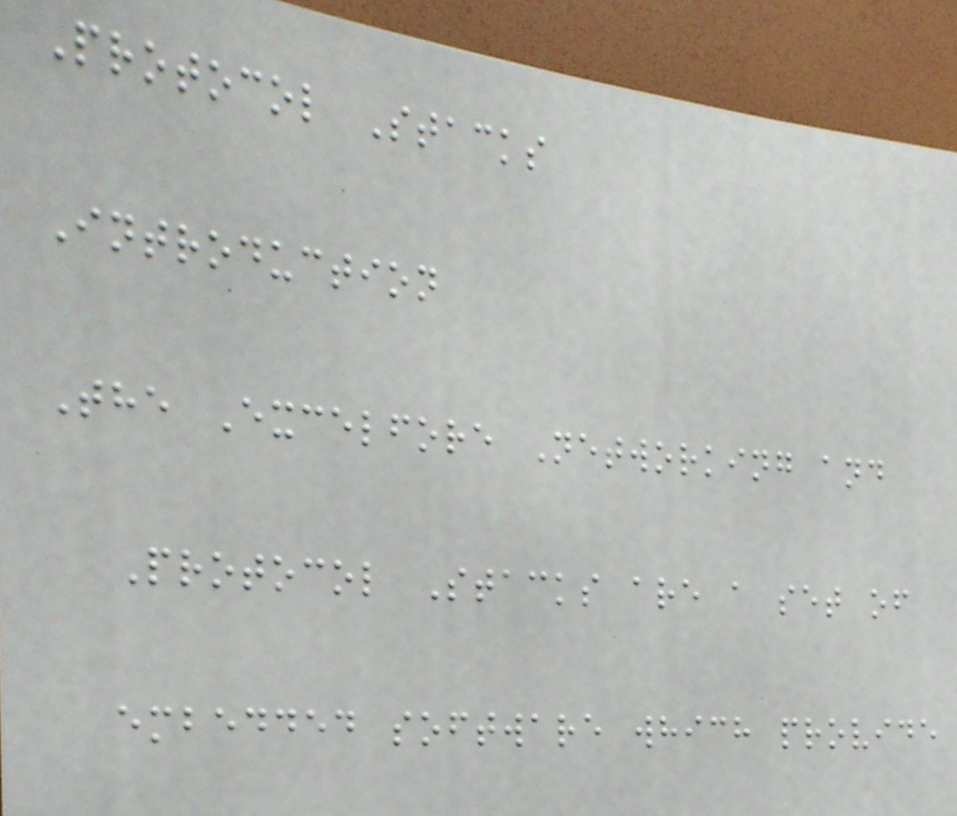Protocol Stacks
Introduction
The Excelfore Networking and
Protocol Stacks are a set of
embedded software which provide
